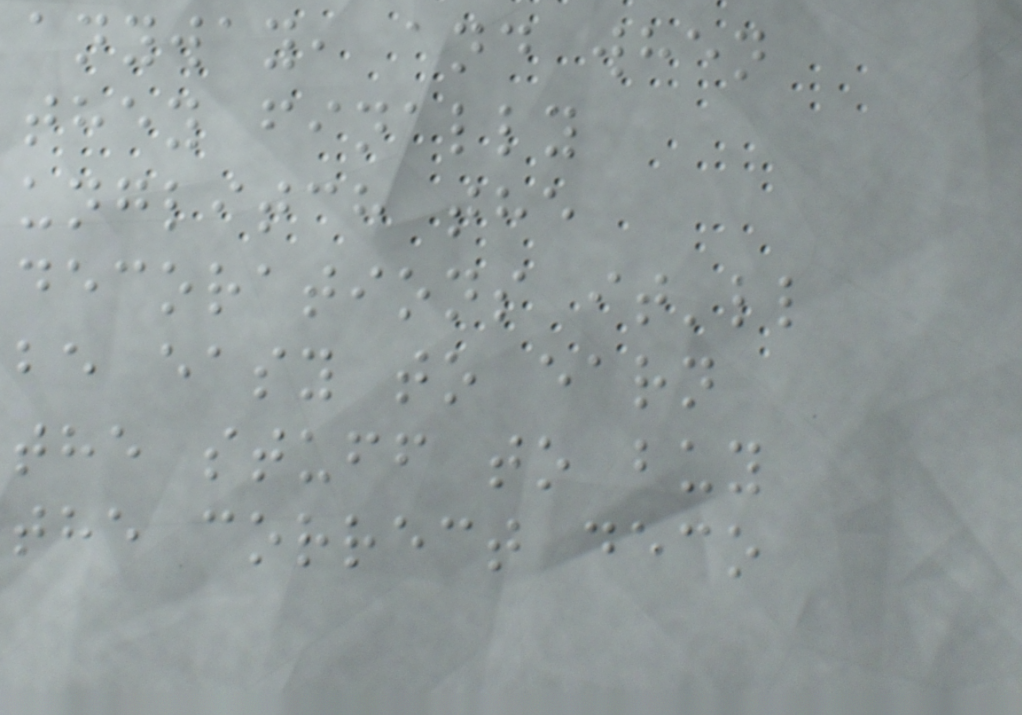anyway, and when
they finally
unglitch the
decorations it'll
be easy to earn
the stuff to buy
the correct deco
